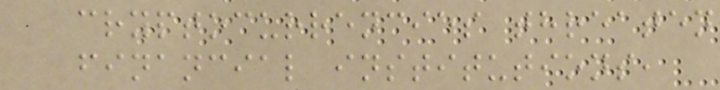cryptocurrencies threaten
financial institutions,
